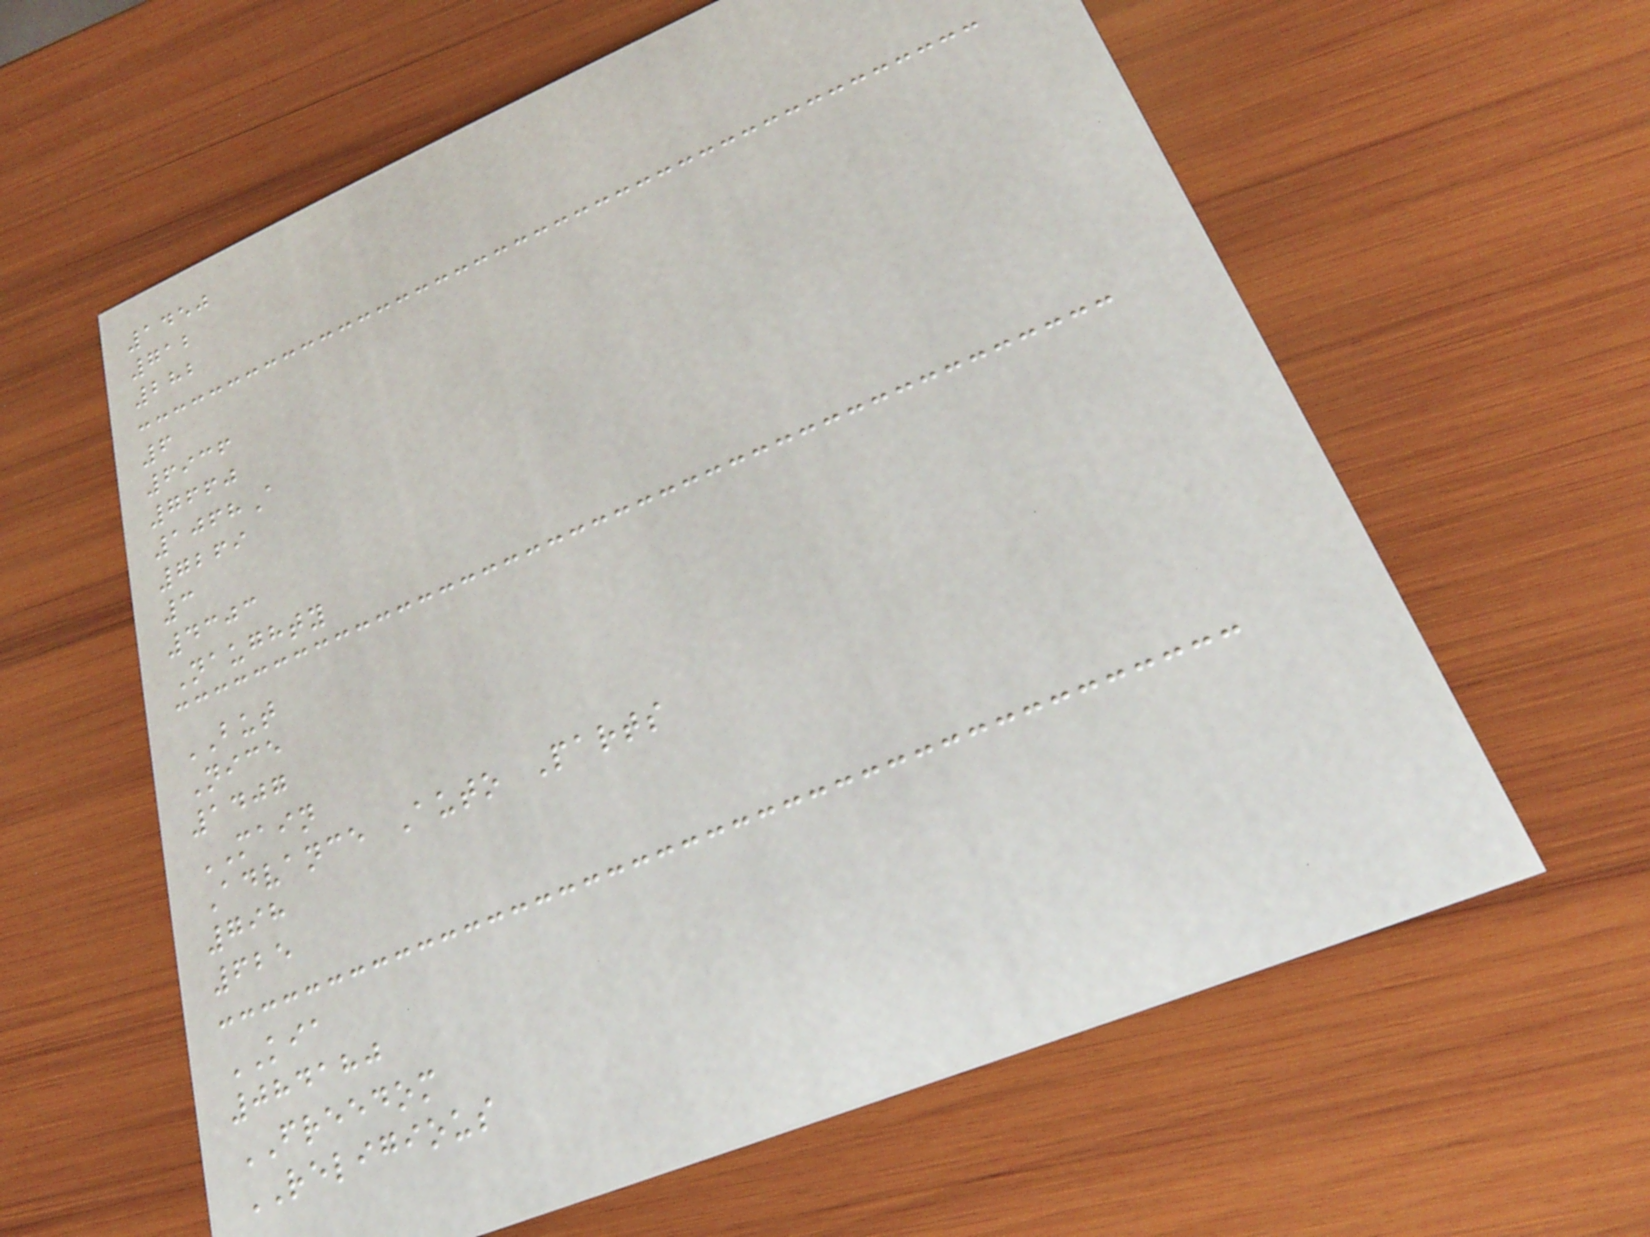1450
712
282
6
6936
7660
1068A
7269
3
4303
Naughty
BUT
Nice
1407
MAIN
Advance Auto Parts
798
625
KIA
084180
FREEDOM
RELIGIOUS
